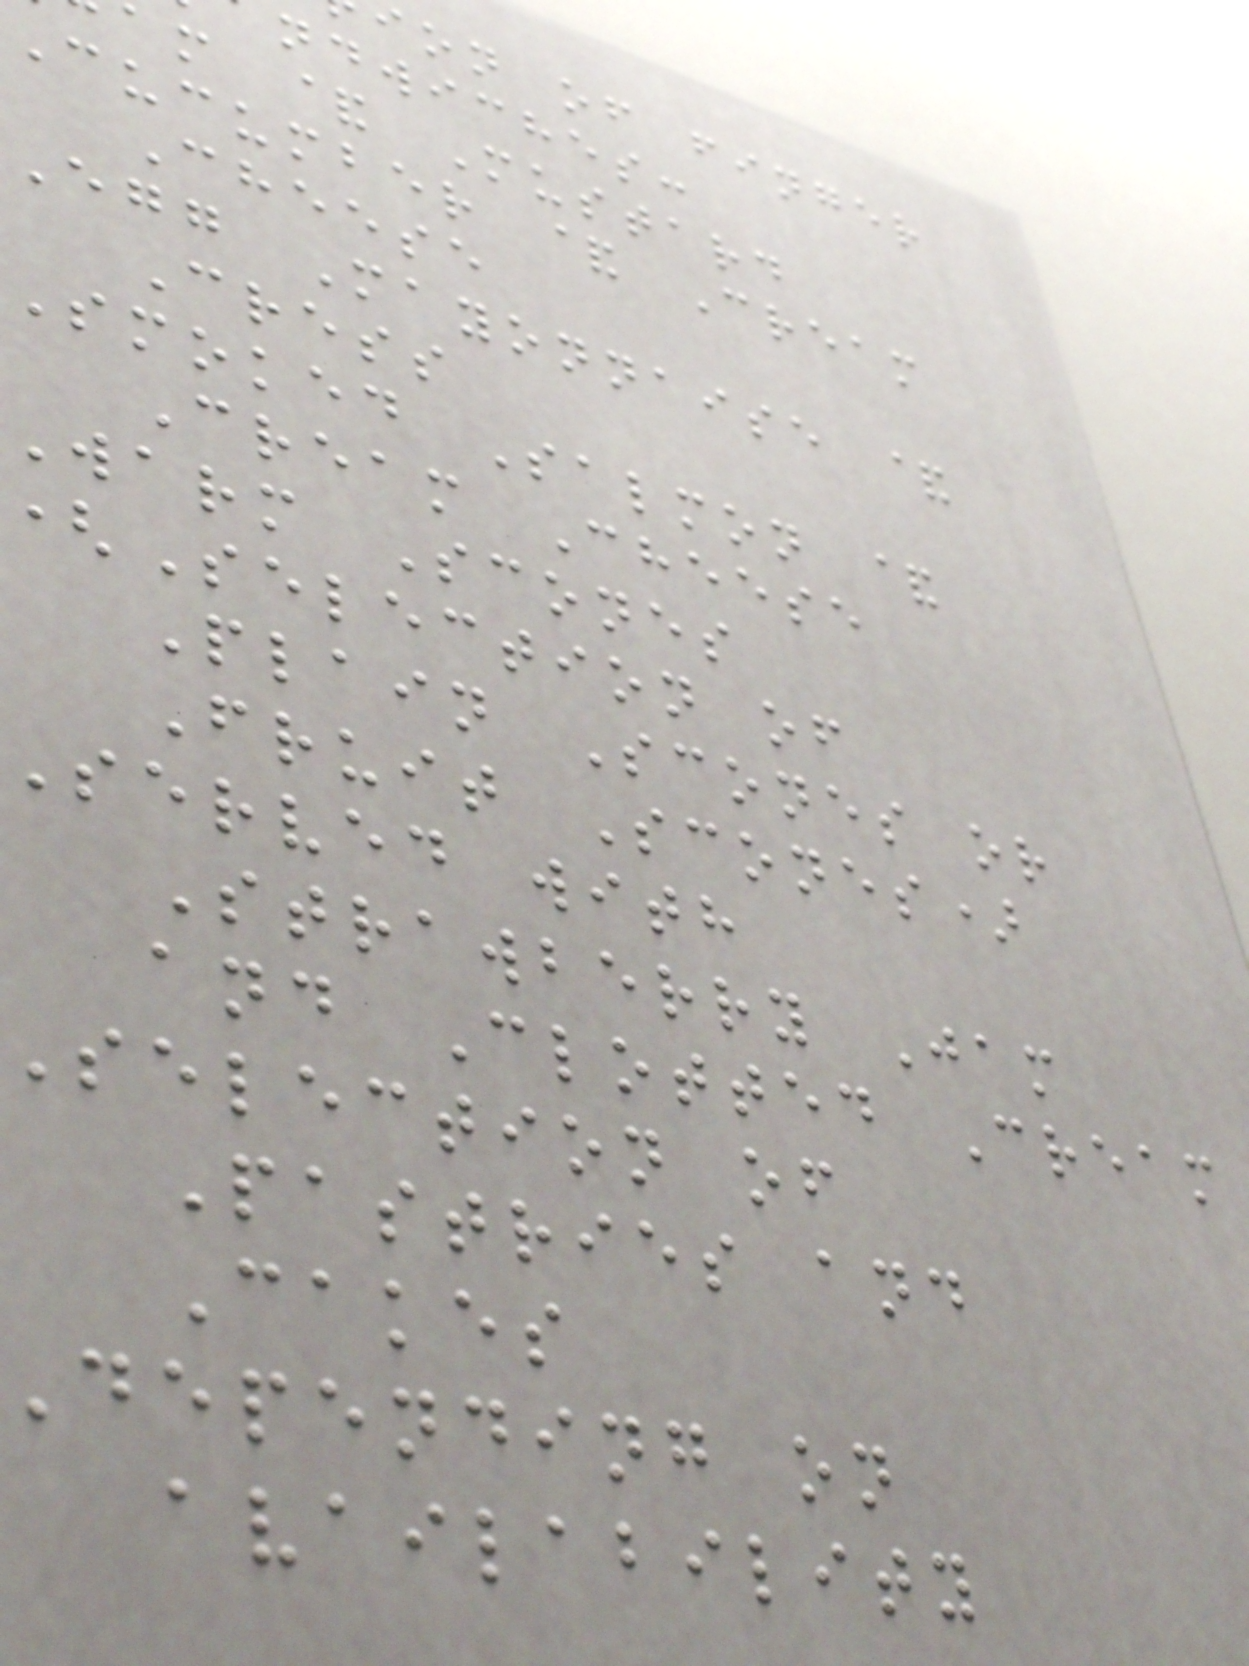ion of finger
ndwiches:
am & Mustard
Cucumber & Cream
Cheese
Egg Mayonnaise &
Cress
Smoked Salmon &
Cream Cheese
Warm Scones
(Selection of
Plain Scones or
Fruit Scones)
Served with
Strawberry Jam
and Clotted Cream
selection of
Pastries and
Cakes
depending on
availability
